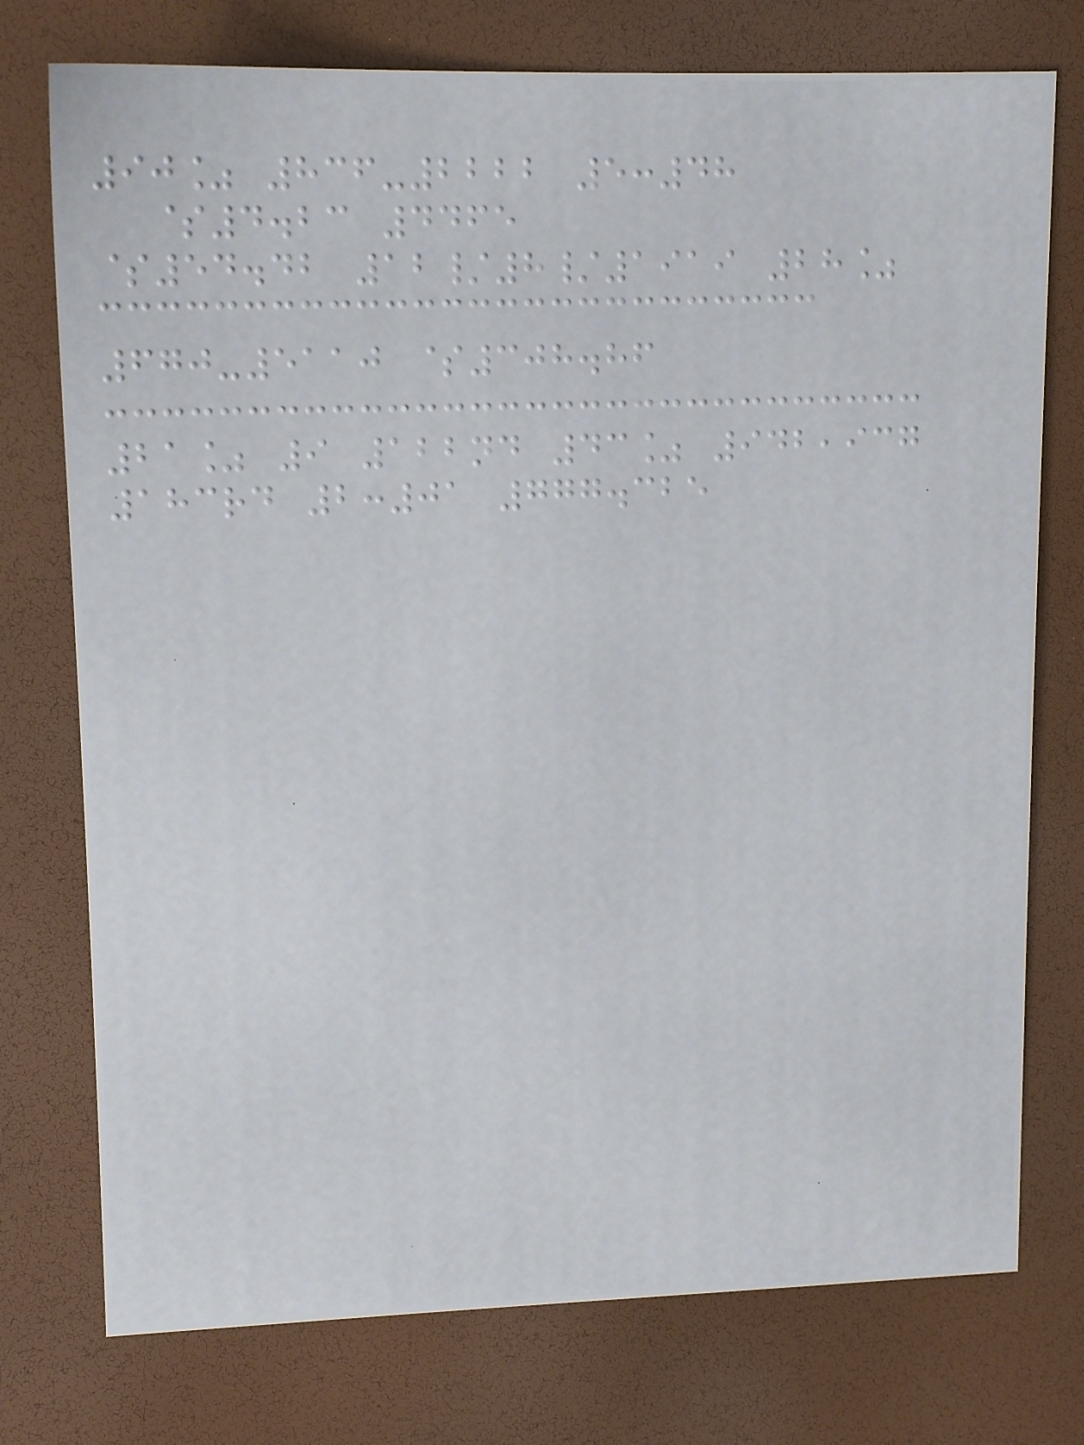90% 836-2222 5:48
$4.23 4465
$54.42 12/8/1919 28%
670-5110 $308.86
21% 9 122nd 43% 942,937
183rd 2:01 777.325
